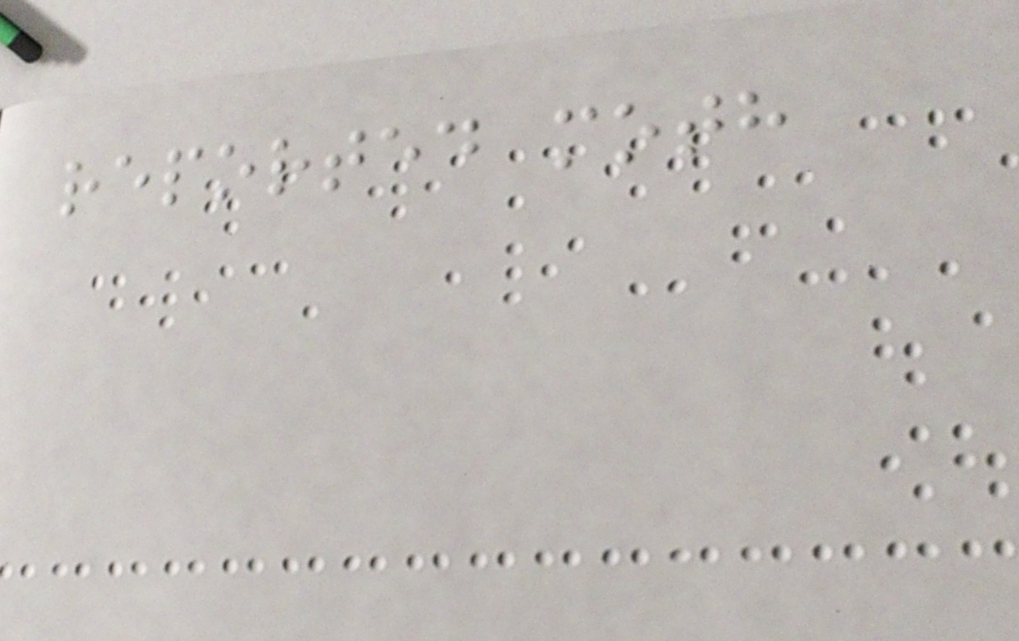reported moth
